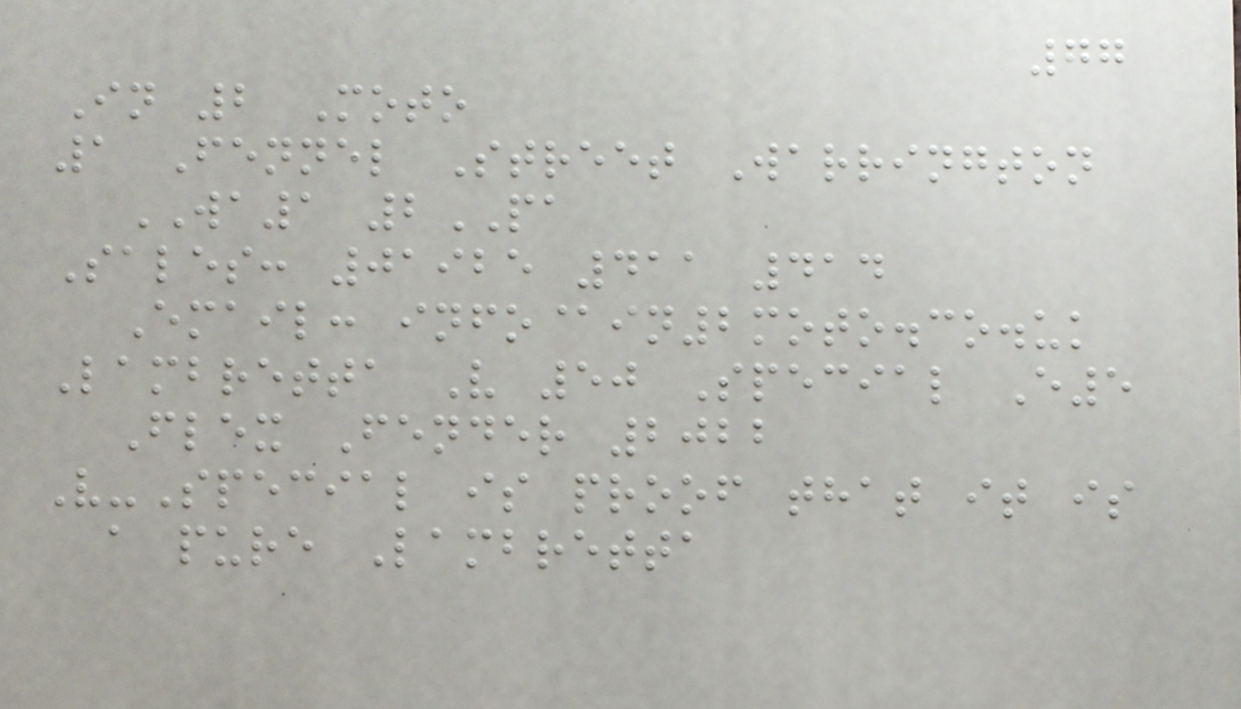77
In 2 Moto
1 Fennel Street Warrington
WA1 2PA
Sales: 01925 411 414
Email: info@in2moto.co.uk
Lambretta V 50 Special E5
Flex Fender 2022
V-Special is proof that it is
a pure Lambretta
